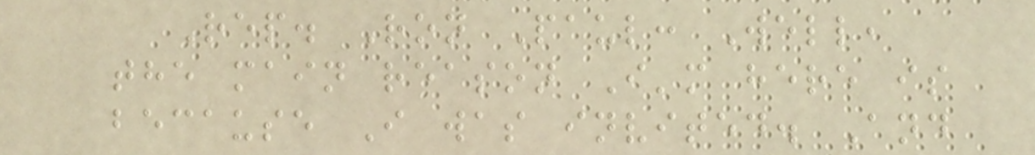Rep. Ron Paul: Well,
the main reason I'm here is
because I was invited. And
